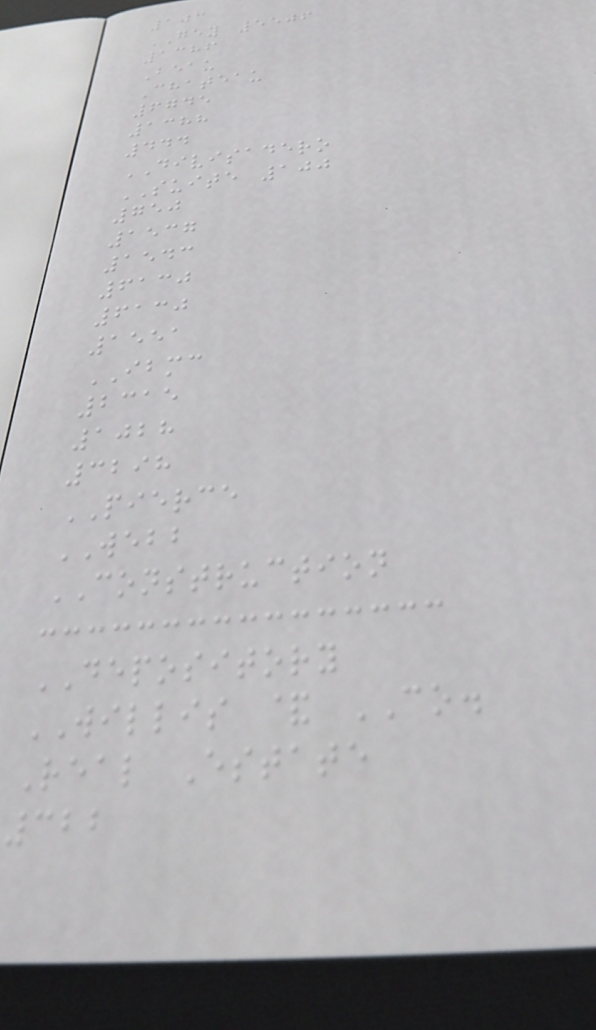103
GEY 5506
1386
Beau
Chateau
6745
1388
444
DIVISADERO
SUITE 100
750
1537
1543
6130
6130
1551
IBMC
2315
1028
3298
PIERCE
WEBB
CONSTRUCTION
DEPOSITORY
WILLIS & CO.
Real Estate
322
